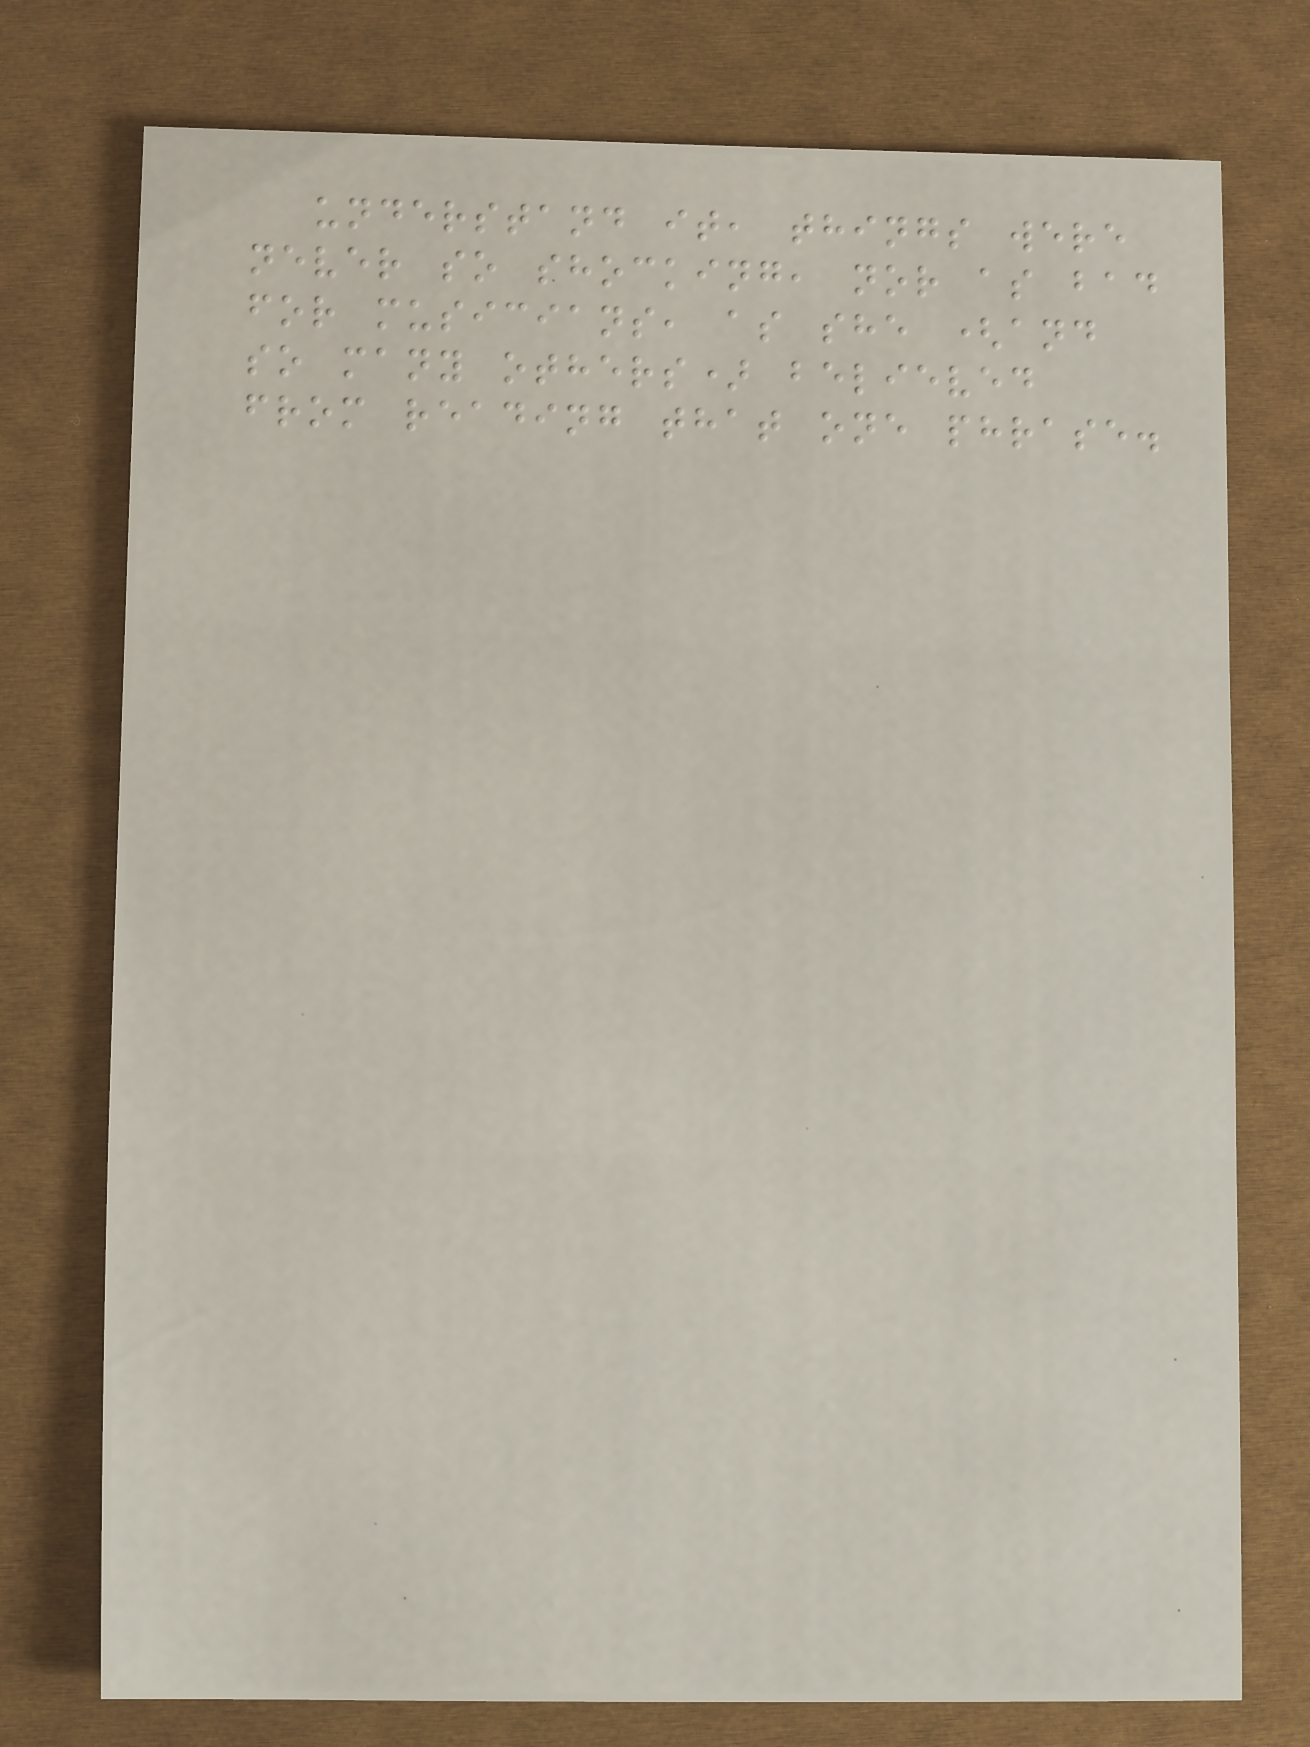understand it, things were
never so shocking, nor as bad
for musicians, as she (and
so many others) believed
from reading that one phrase.
